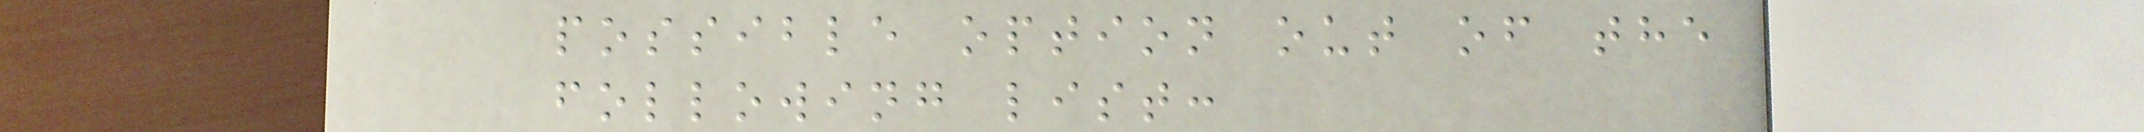possible option out of the
following list:
